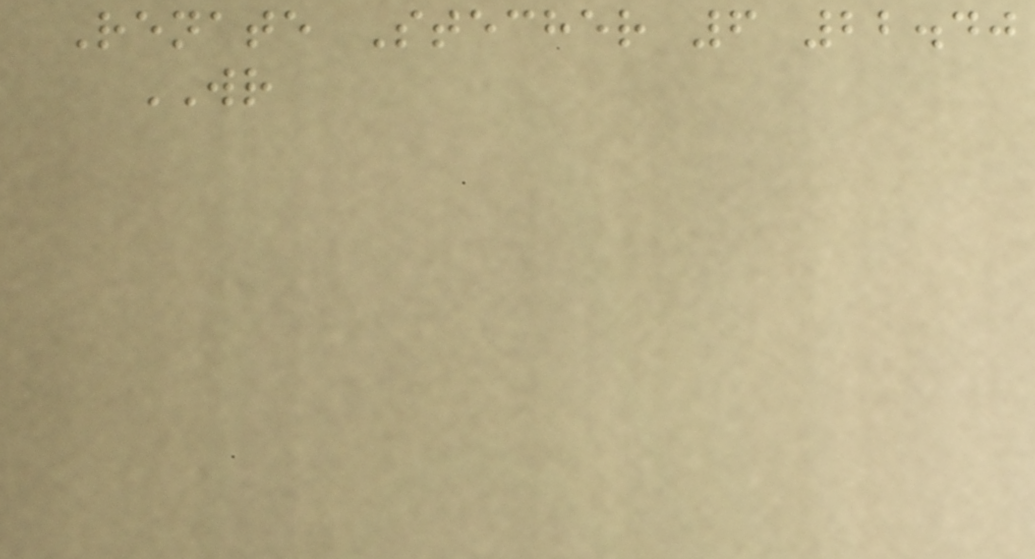Renate Stecher 6 22.40
WR
